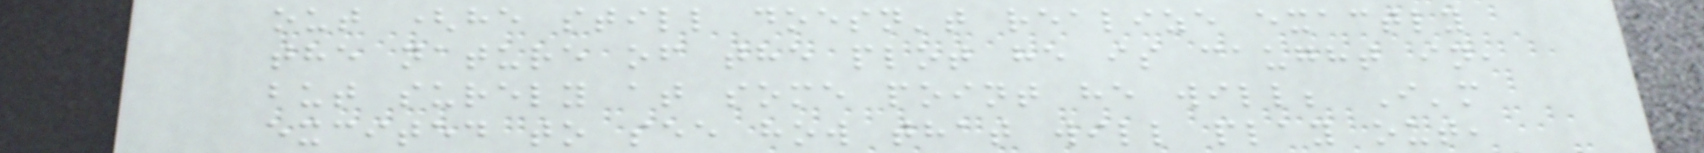out (he still doesn't realize exactly
the nature of the plot he is caught in,
but surely at some point he will; I'm
excited to see how that will play out,
